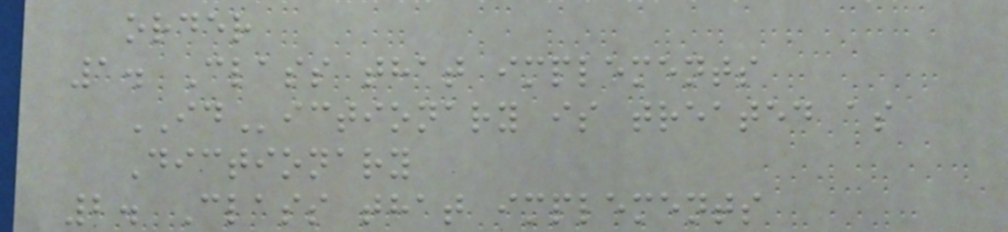order
1. Class that implements
IDictionary is treated as
Dictionary
2. Class that implements
